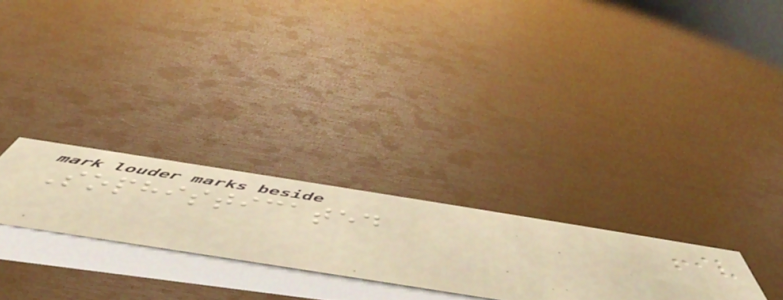Sophisticated
